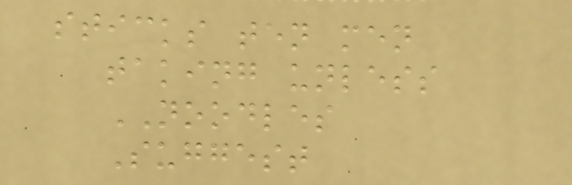sticks ten men
taking unless
NOODLES
Suggest
